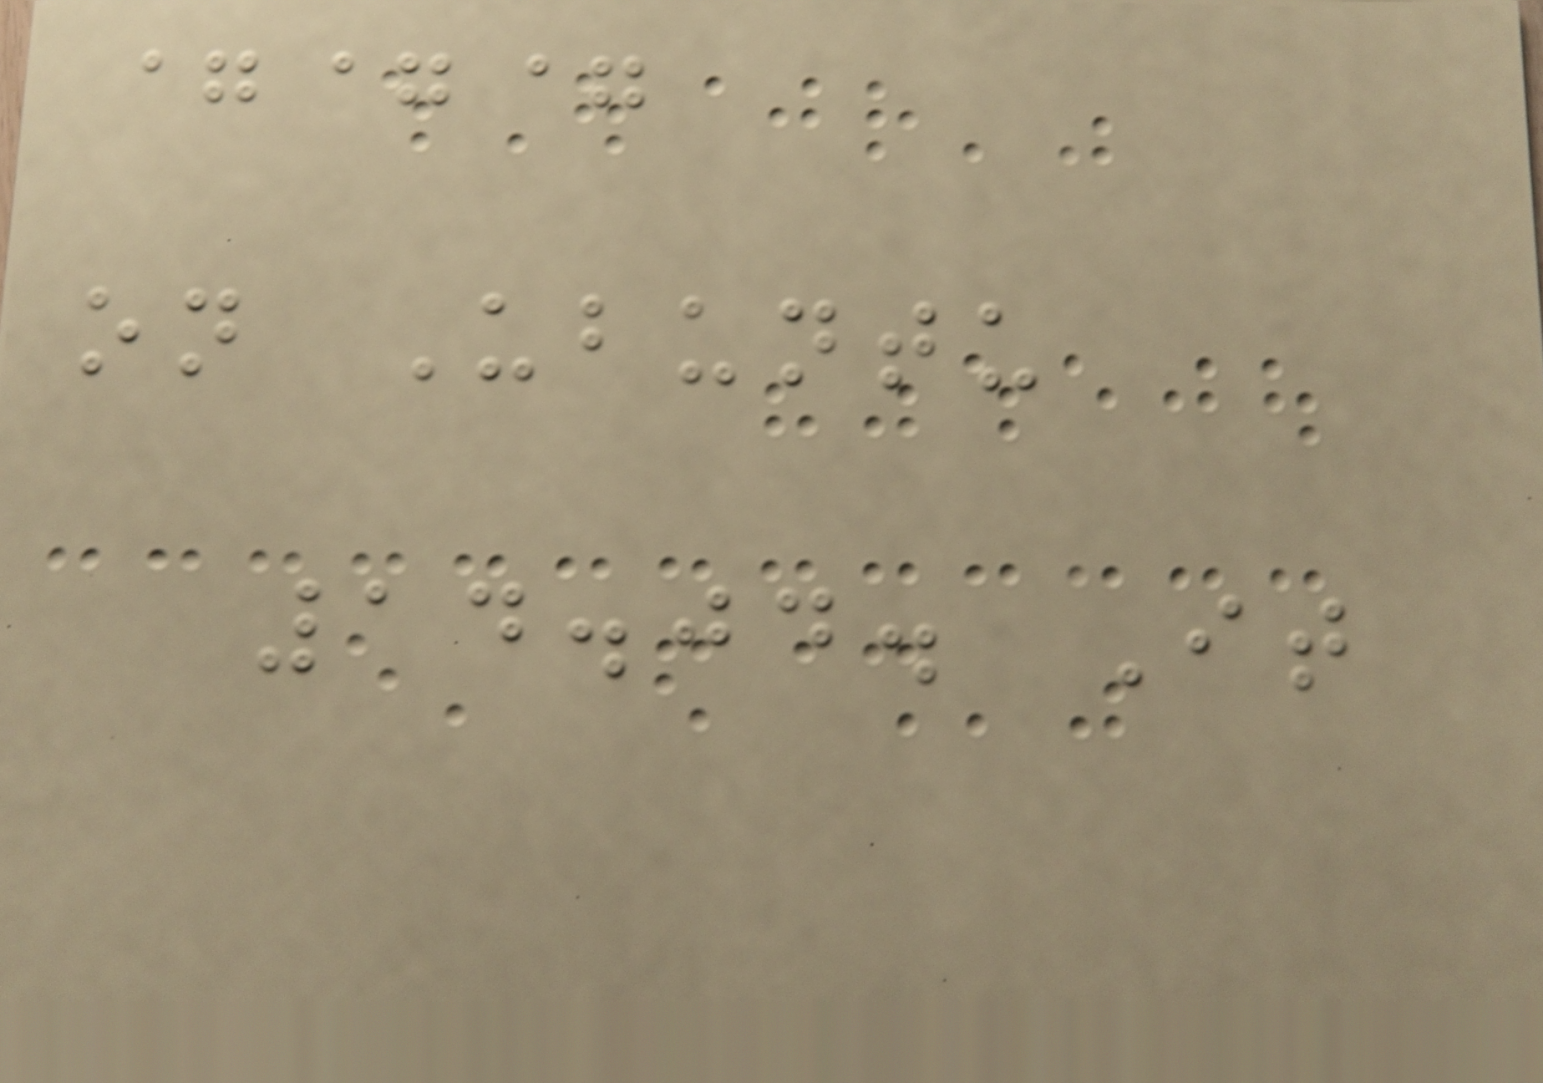===
on Ubuntu
14.04. It
